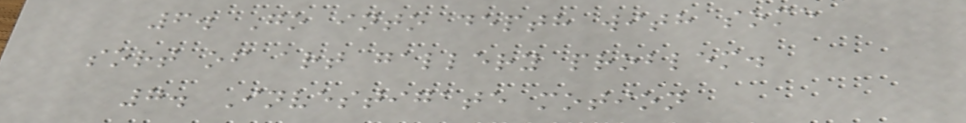6. Go into depth with some
sort of art gallery problem.
7. Investigate motion
